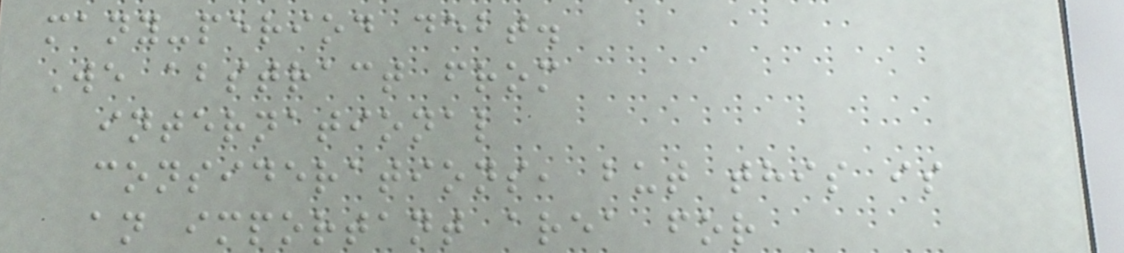many-period debt.
We abstract from
international
considerations, but this is
an important area for
